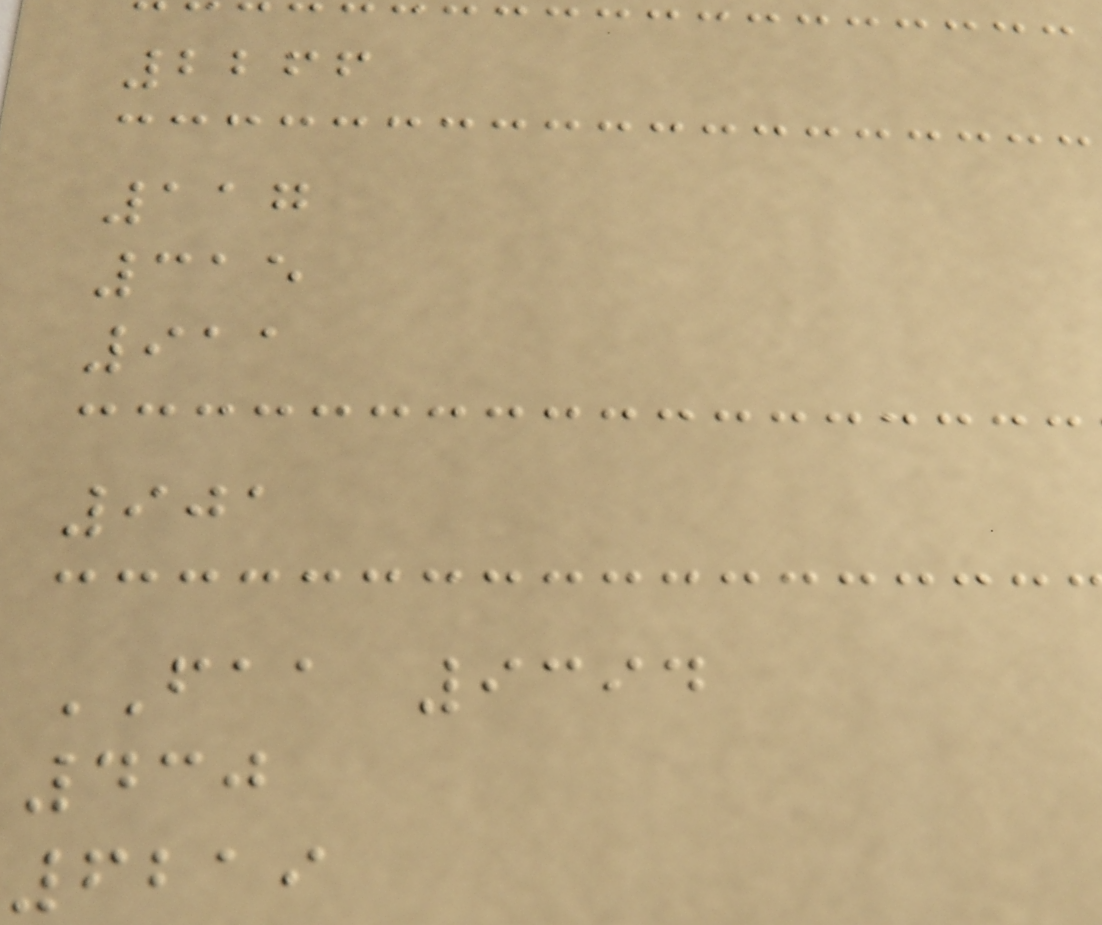2266
117
315
911
901
FAA 9394
430
6219
